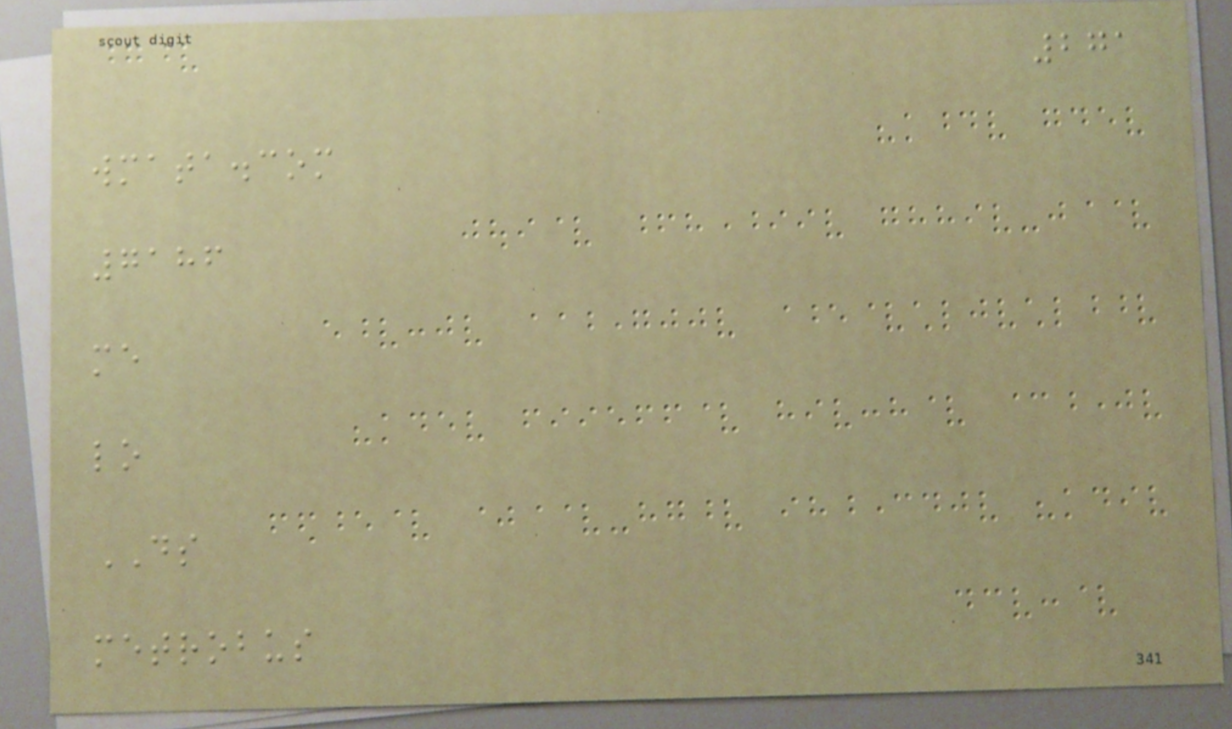271
wmata.com
7186
me
lo
DS
metrobus
